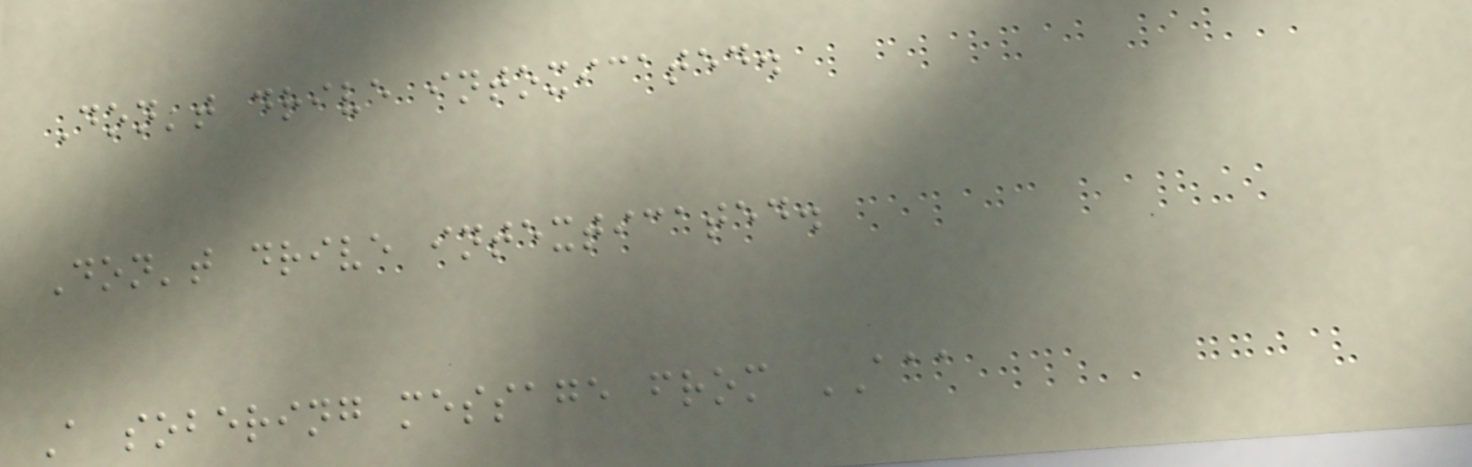Don't drive intoxicated.
Don't drive intexticated.
A sobering message from AAA
